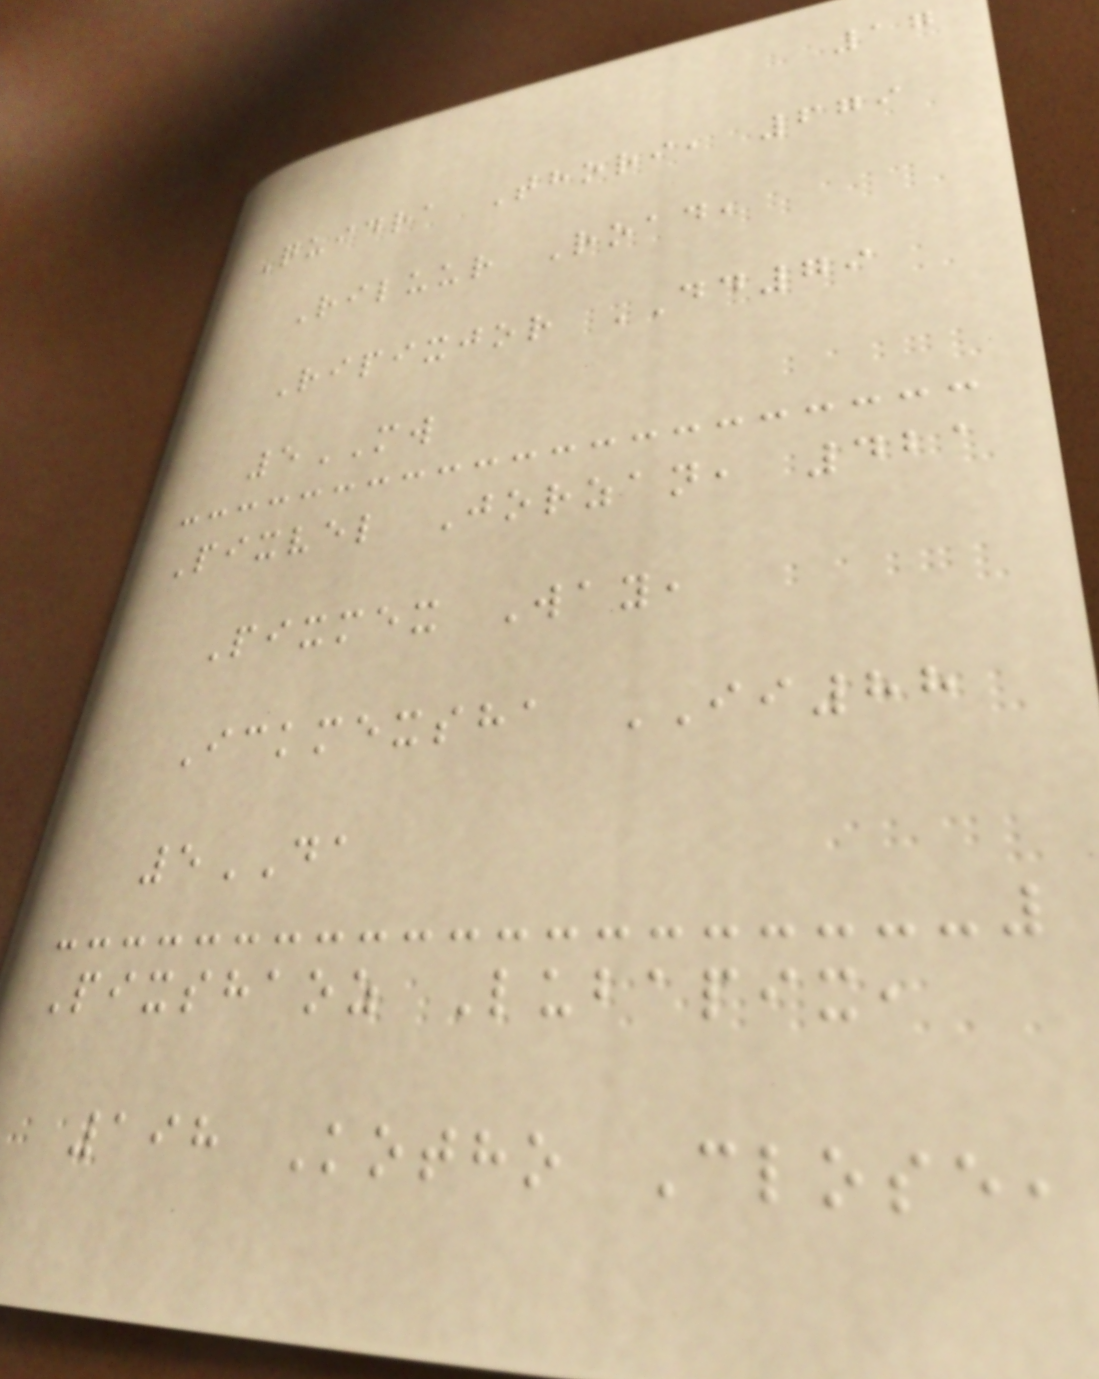17
Quidra Thori, 679
Riluur Road,
Ripixjor DD79
5MW
Pixvel Jorzan, 421
Pixmex Way,
Ickmexsha II88
5DA
Pixshaoz Lubapix,
198 Kotho Close,
